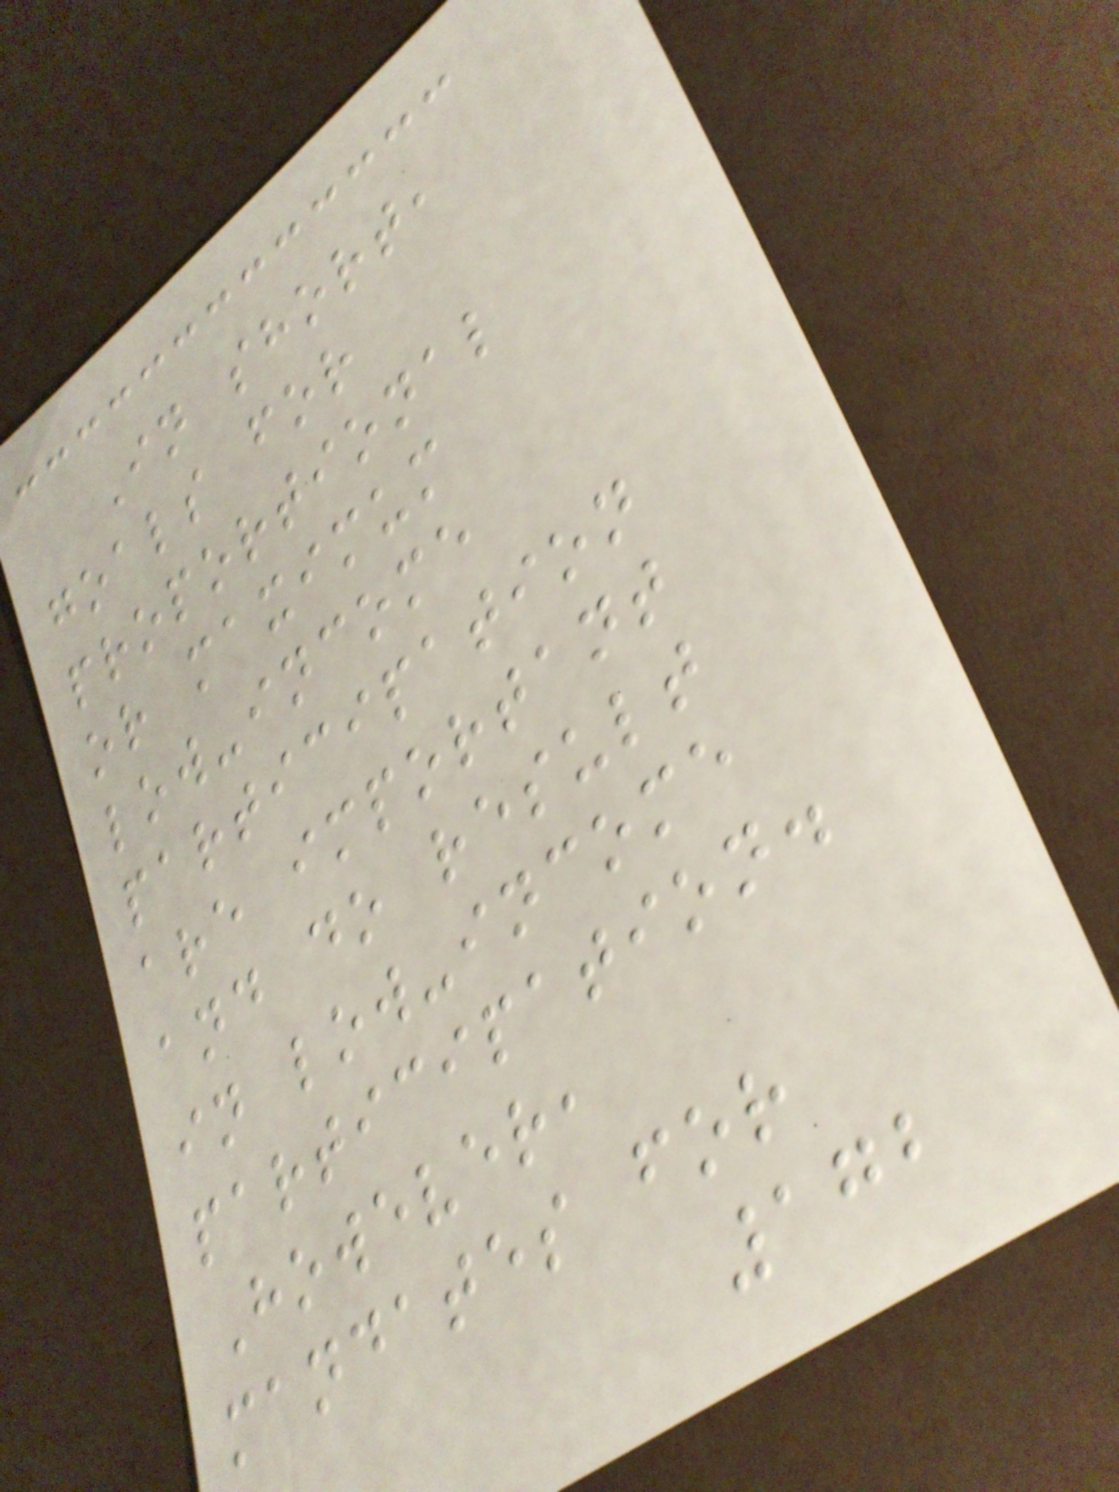In short,
goals for
proportional
or maximum
low-income
participation
are important
and do result
in low-income
participation.
However,
mandates for
172
